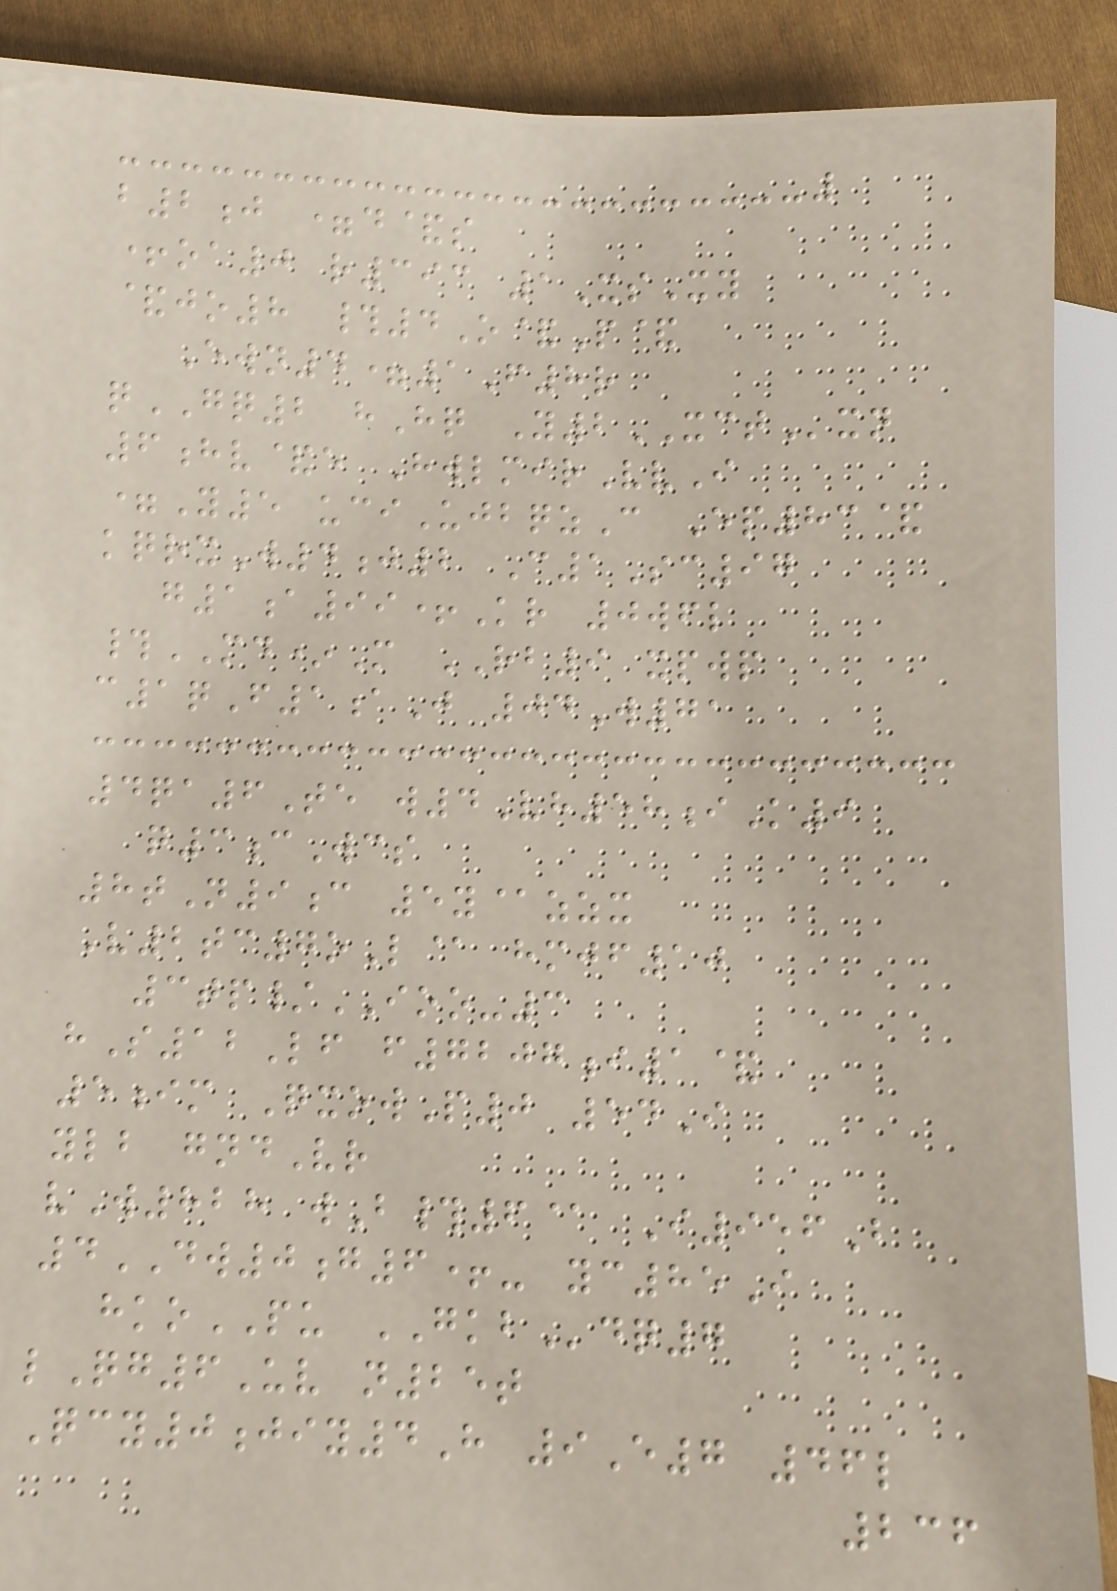b2j =d&s
+oa0 r393 1XsXy
&jo8 #4O&P&
Ewn4=1F8r
qGQ2 hHq Y2XCTxn
6hv&e HwlmirVvI
=Y5 uciUjbqzC Ep83&
kqrxW4j2 C1Sc97
g1a99+Kr 0wfl
#MD*M RB9 xpwp
c1qF1aJ 04W71
4qa6Te w4Vh58iK9
q3cWcs
8tN9c 5y@zzx
V2tc7oL@ hmjf10
3tp/IOO-3
hS12Lf f7207i1&
5im QxowP0 54I
ylb gndVr
vW828 wB#6@ I956B
4DW0g6+- yc85I
hkoPU GKBdq7
lQg6Uv n25t
Qcy0jiy4H 9E7 46l
236
